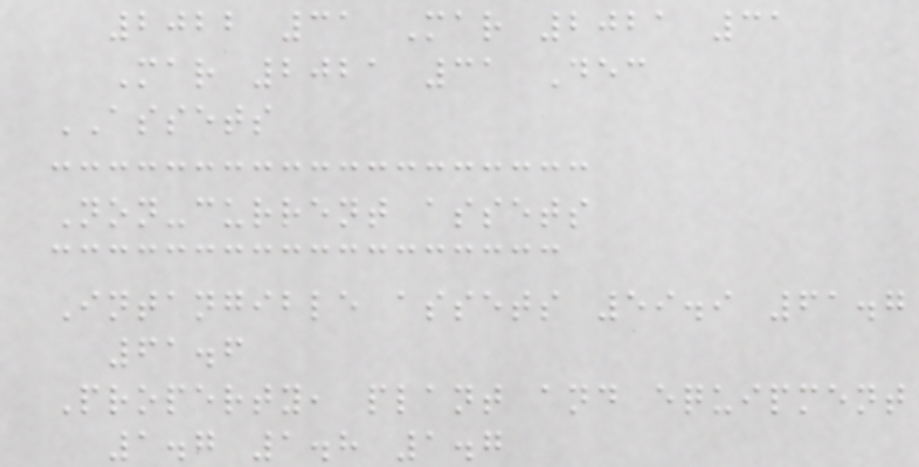2022 31 Mar 2021 31
Mar 2021 31 Dec
ASSETS
Non-current assets
Intangible assets 59.9 61.7
61.6
Property, plant and equipment
1.7 1.8 1.7
